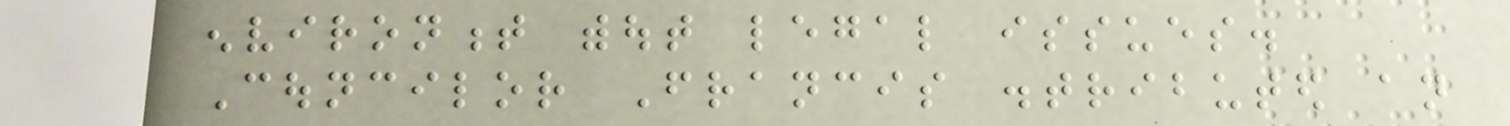environment without legal issues.
Councilor Francis distributed an
